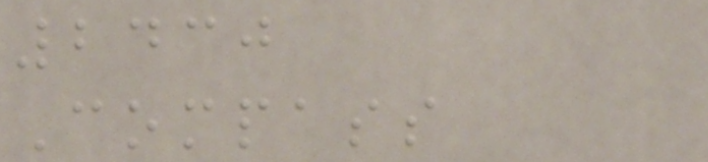2430
Compass
